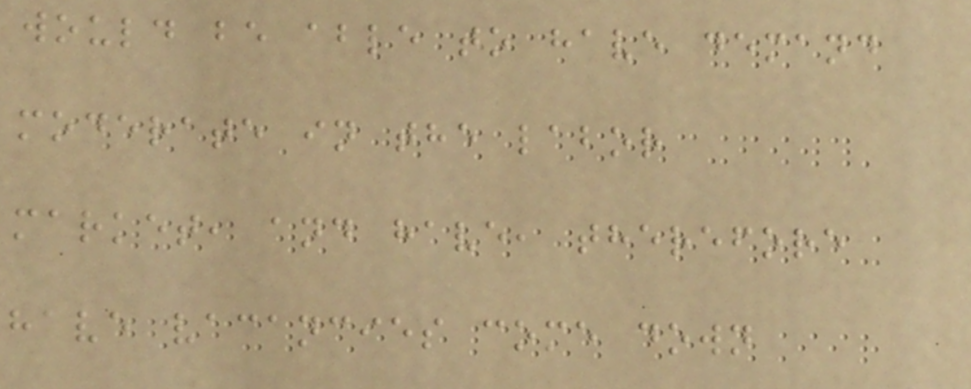would be able to have demand
moderate in the labor
market, and have, therefore
have vacancies come down
